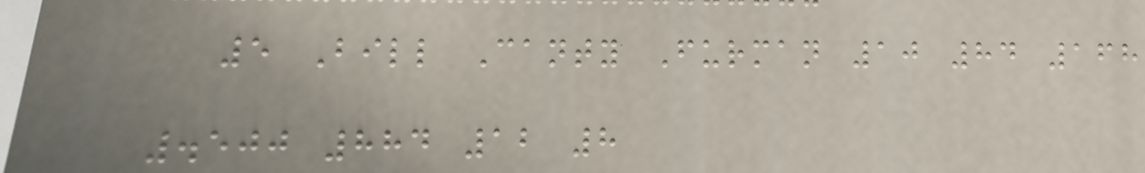5 Bill Canty Furman 10 84 168
.500 884 12 8
